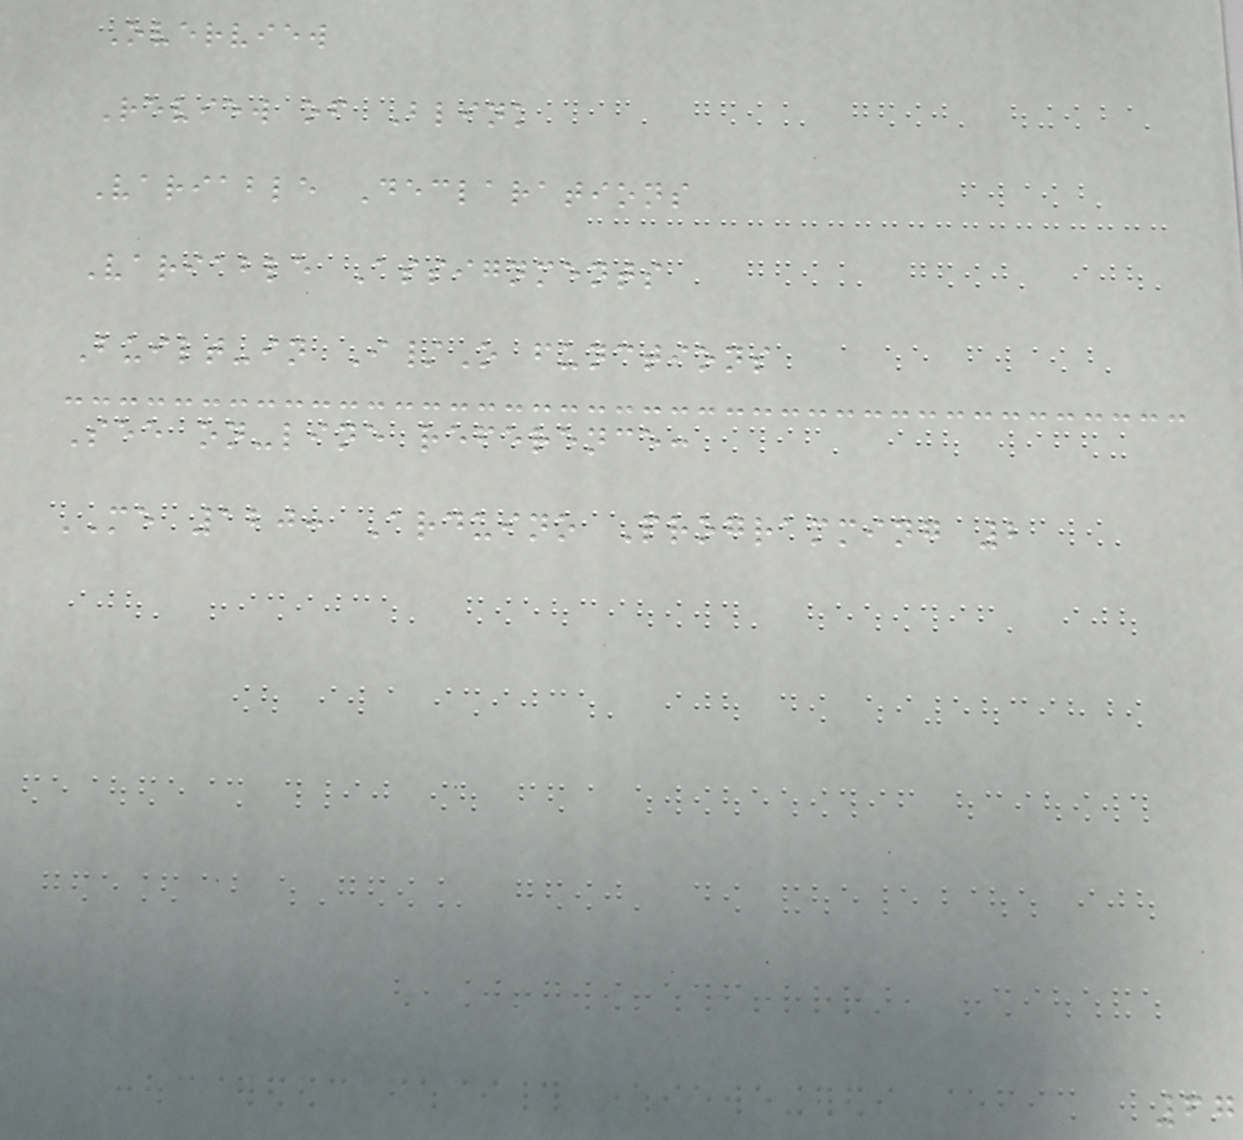Overview
Review of Blink
Variable Declarations
Variable Assignments
Built-in I/O functions
See on-line reference:
ME 120: Arduino Programming 2
67
